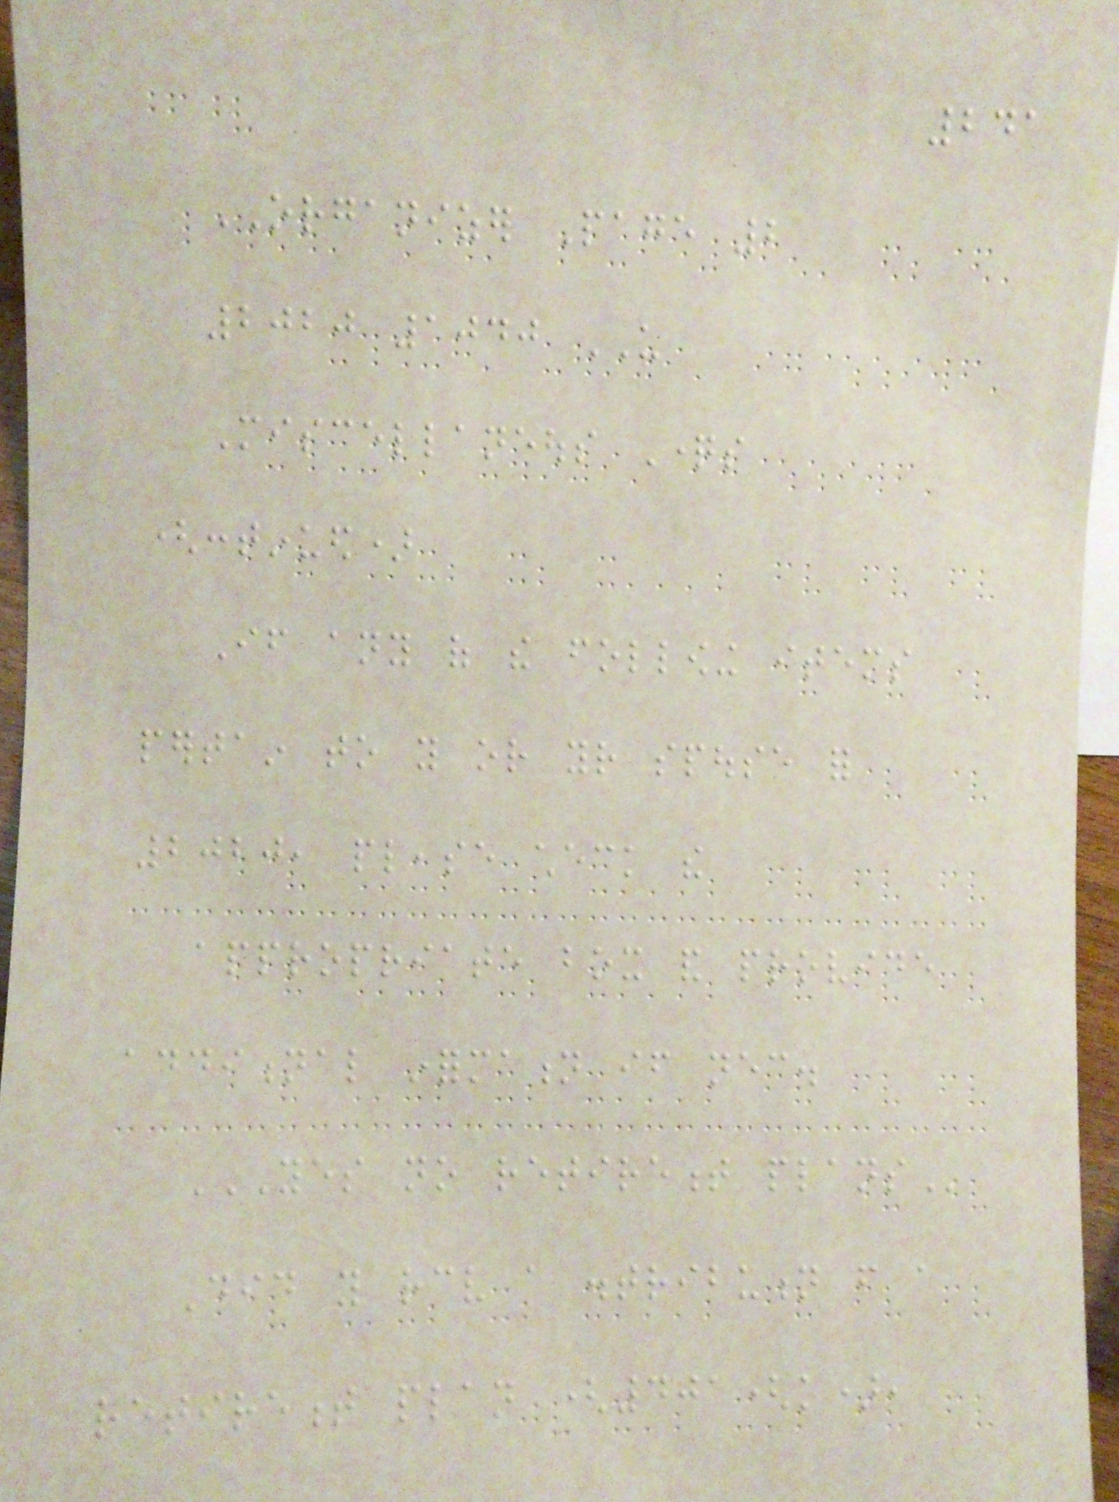241
ORGANIZER Page 2
2020 1040 US
Miscellaneous Questions
(continued)
If any of the following items
pertain to you or your spouse for
2020, please check the
appropriate box and provide
additional information if necessary.
YES NO RETIREMENT PLANS
Did you receive a distribution from a
retirement plan (401(k),
